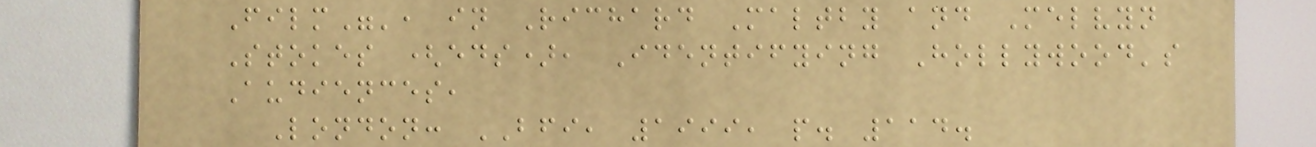Film"', in Richard Maltby and Melvyn
Stokes (eds), Identifying Hollywood's
Audiences,
London: BFI, 1999, p. 114.
